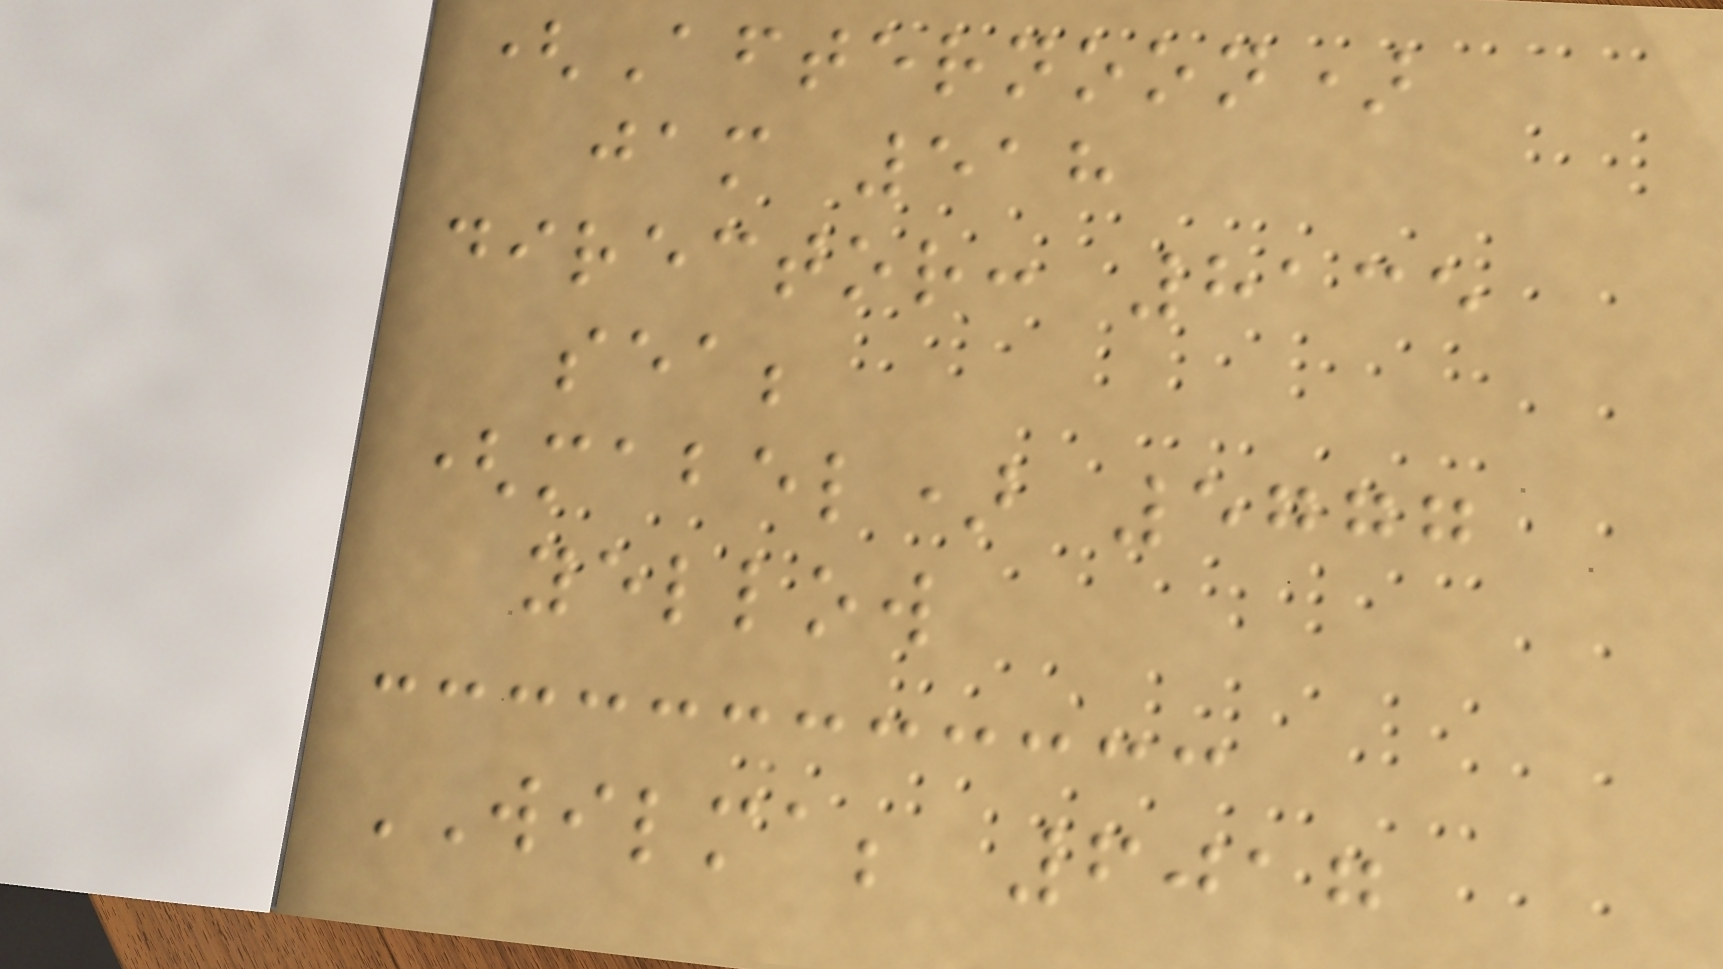(Afternoon)
jam 518
director: 8135
sea;
(mabel) 5777
yellow
WILMA; 6017
